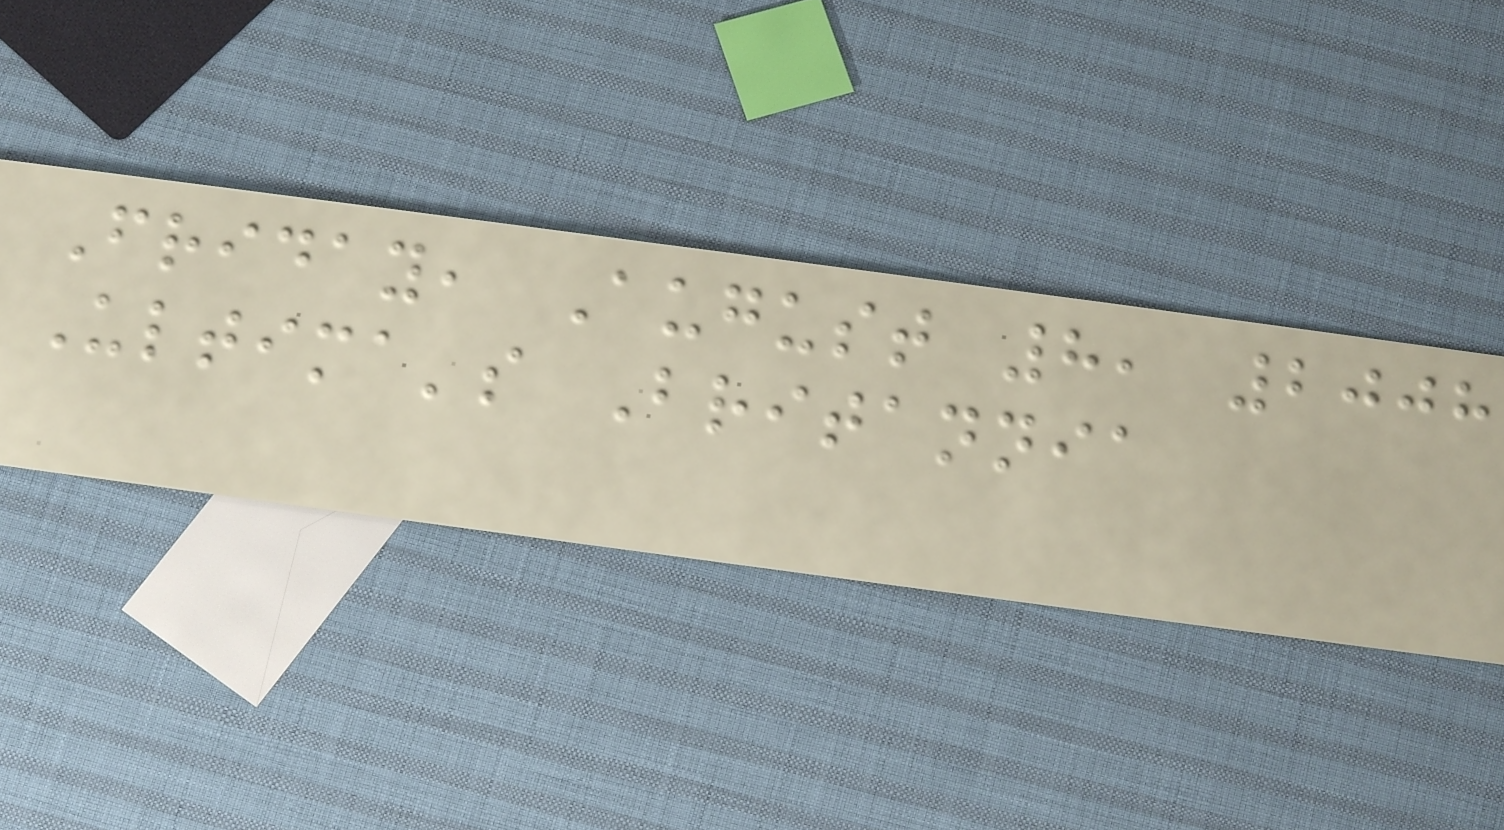Friday, August 8, 2008
Ultima's Britannia
